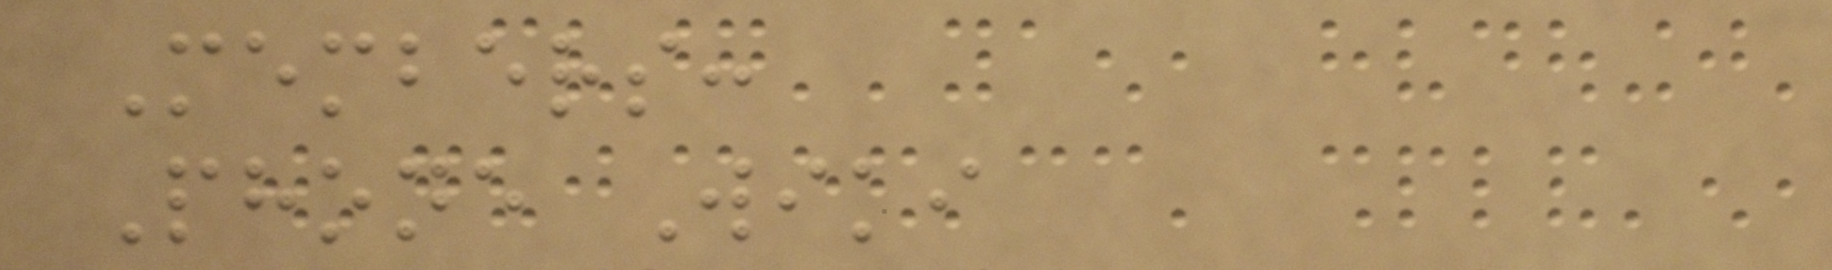Members:
Phone Wiki
